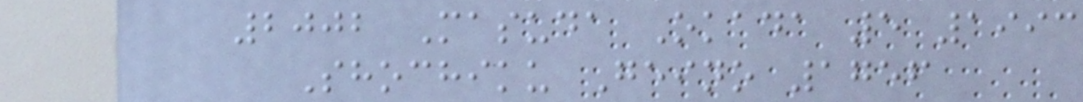2002 Masuda Okada 5 1993
Shochiku Geino 1756
